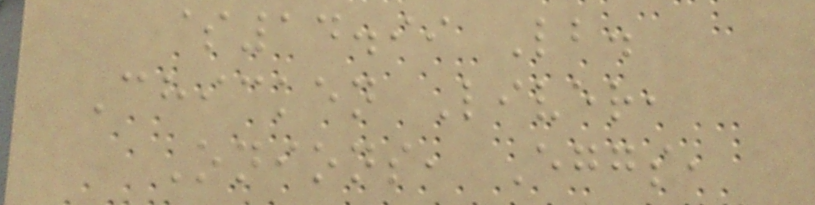$14.99 Lb.
Chicken Liver,
Onions, Eggs,
